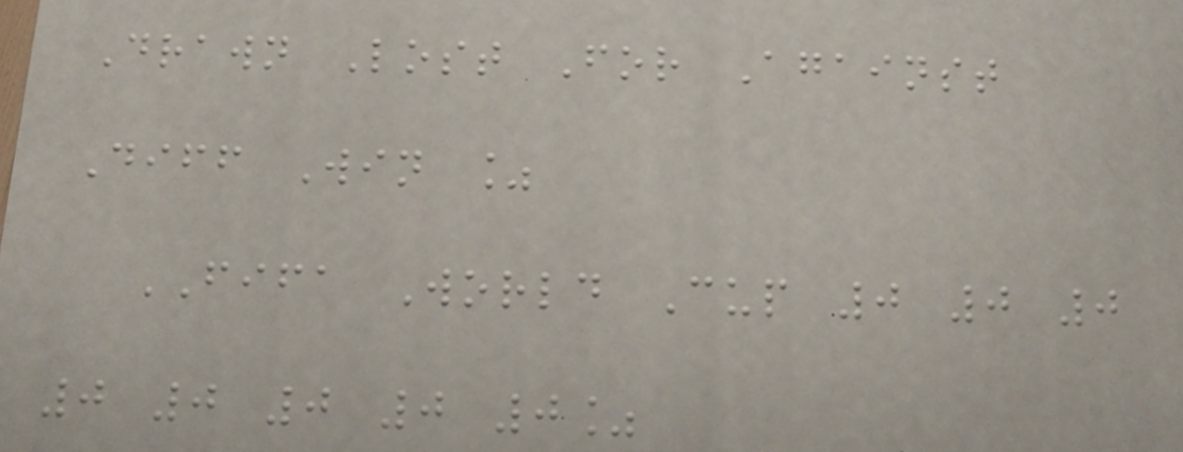Drawn Lost For Against
Diff Win %
FIFA World Cup 0 0 0
0 0 0 0 0%
